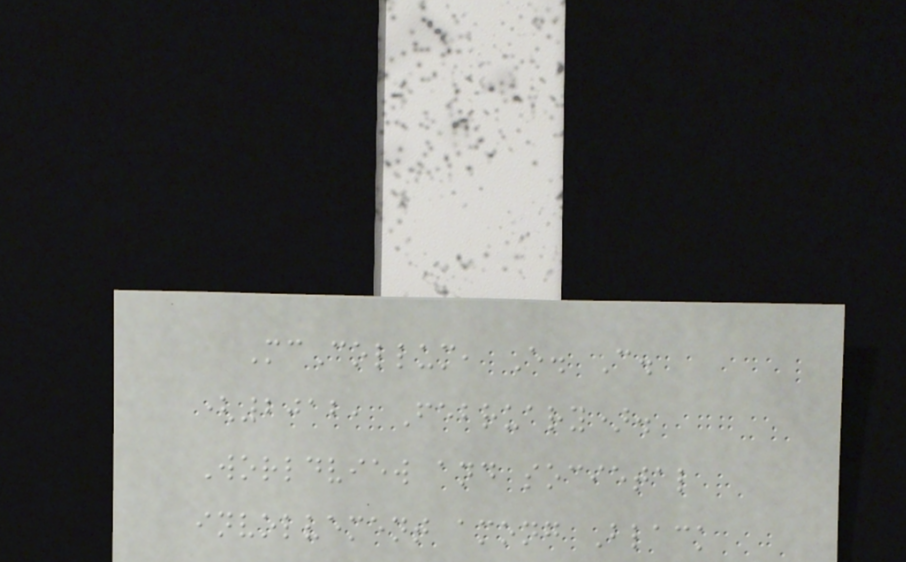McCollum, E. C.
(2012, February).
Worldview and societal
involvement among Black
